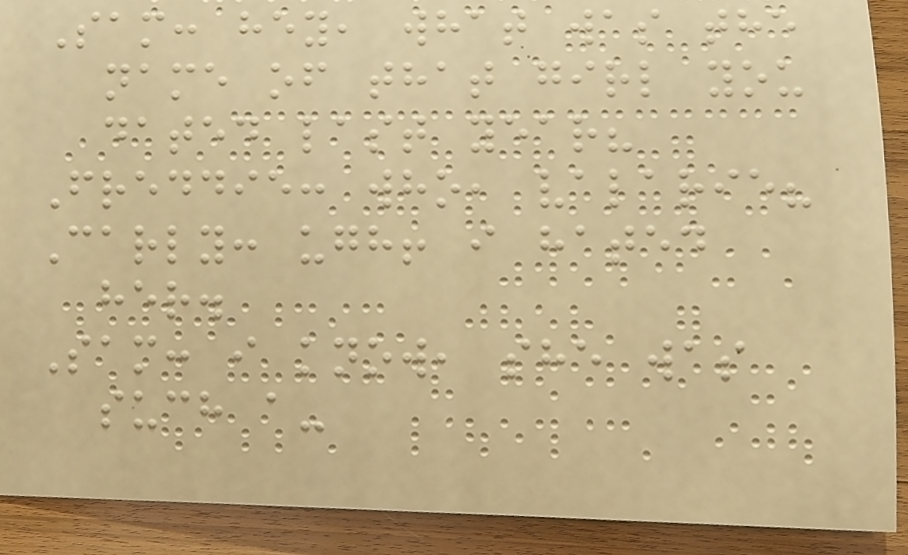Sam: hey, what was the
name of that girl you
dated last year?
Freddie: who, valarie?
Carly: ugh! i hated
her.
Sam: i know, she was
such a-
